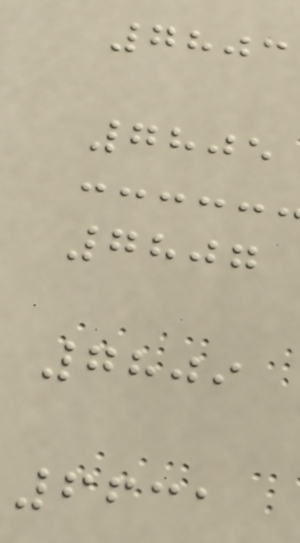7803
7805
7807
7809
6631
